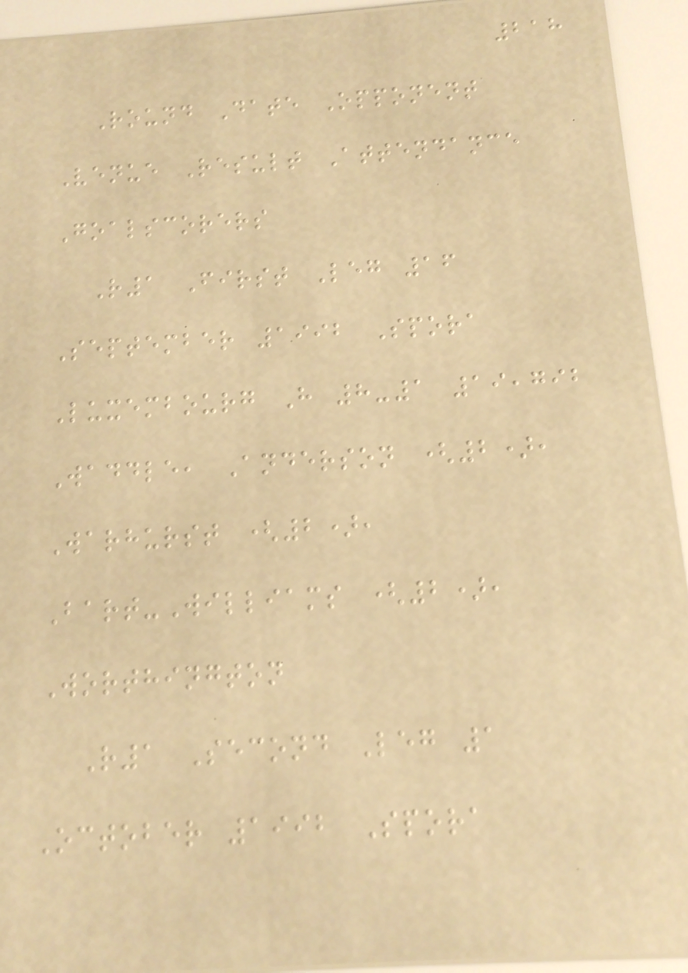218
Round Date Opponent
Venue Result Attendance
Goalscorers
R1 First Leg 16
September 1992 Spora
Luxembourg H 8-1 19,792
Waddle, Anderson (2),
Warhurst (2),
Bart-Williams (2),
Worthington
R1 Second Leg 1
October 1992 Spora
